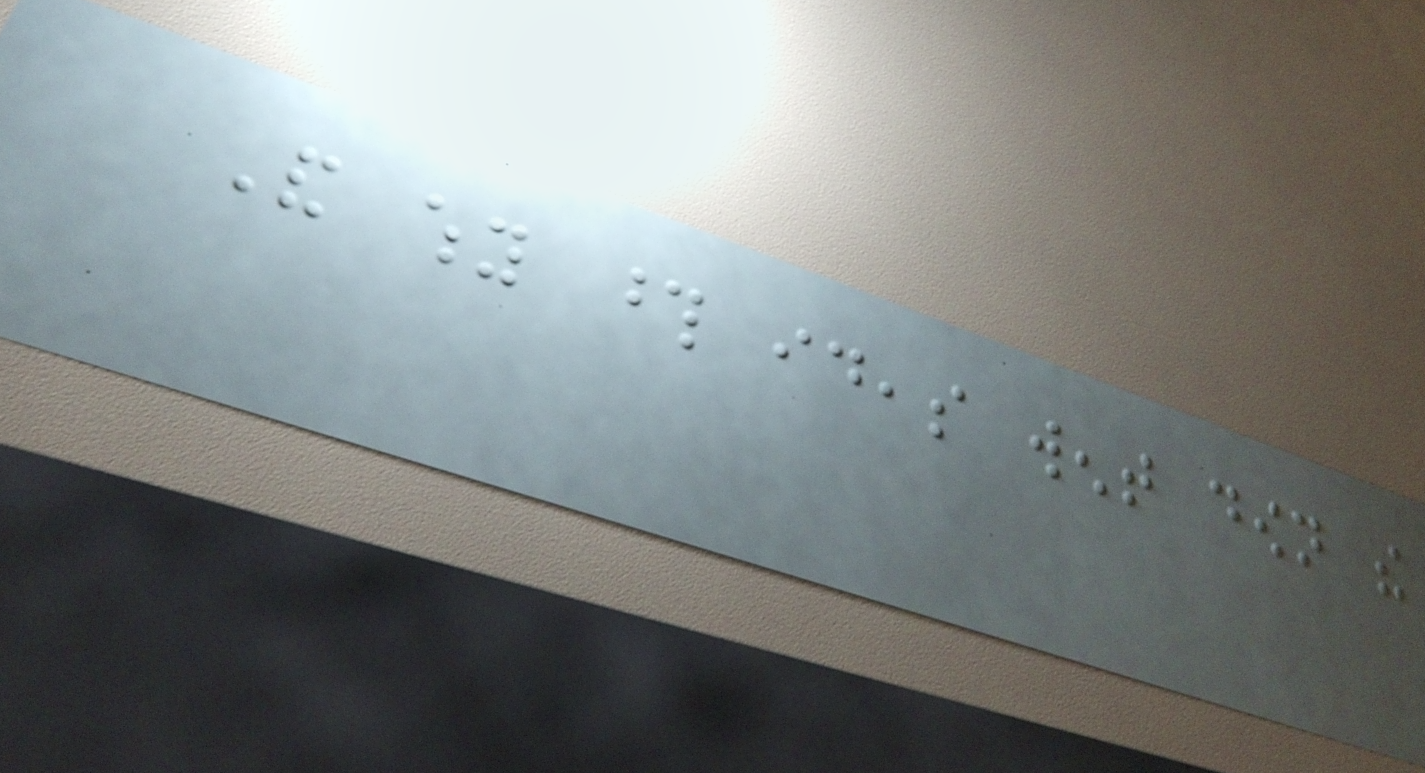And why those ideas went down the
